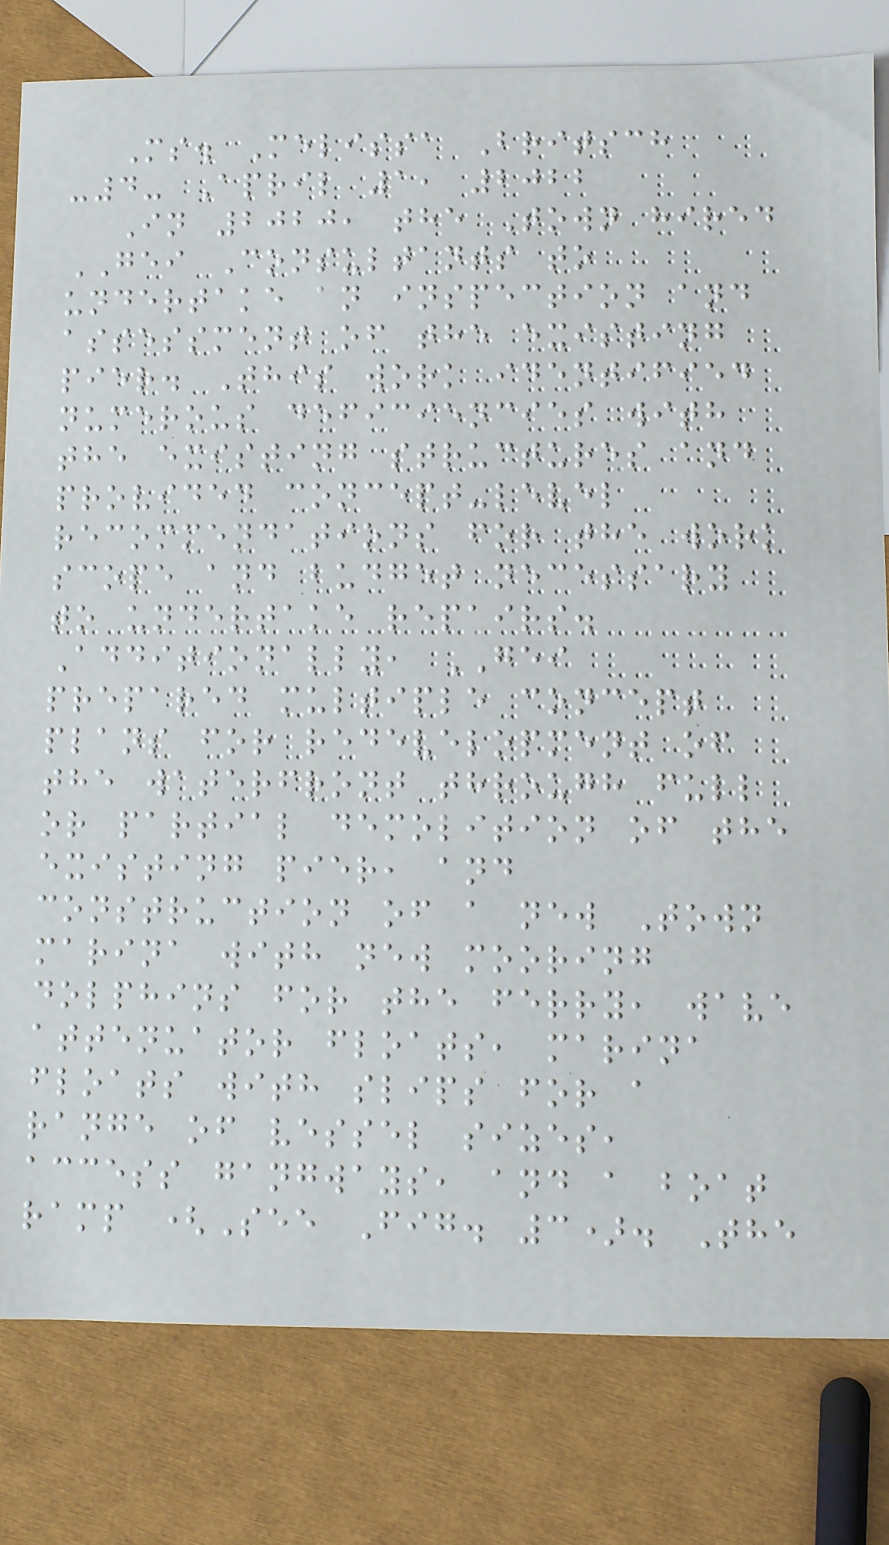Ms. Melissa Britsch
-4- April 1, 2022
In 2020, the Town hired
GEI Consultants to
undertake an inspection and
assessment of the existing
pier. This work identified
numerous deficiencies with
the existing structures and
provided concept-level
recommendations for the work
scope and budget necessary
to undertake repairs.
Additionally, GEI
prepared multiple concept
plans for redevelopment of
the waterfront through full
or partial demolition of the
existing pier, and
construction of a new Town
marina with new mooring
dolphins for the ferry, wave
attenuator floats, marina
floats with slips for a
range of vessel sizes,
access gangways, and a boat
ramp (See Fig. 3). The
